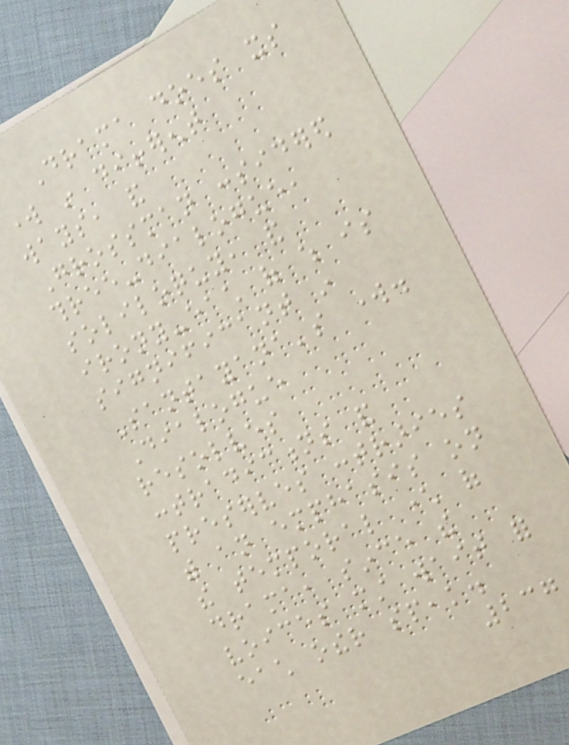Drama does its
work in different
ways, and
Grossman considered
three-dialogue,
soliloquy, and
irony-each of which is
significant in
Santayana's work.
Dialogue
resolves
contradictions and
preserves contraries
with an emphasis on
the temporal character of
drama, since the
voices must wait for
each other speak.
237
